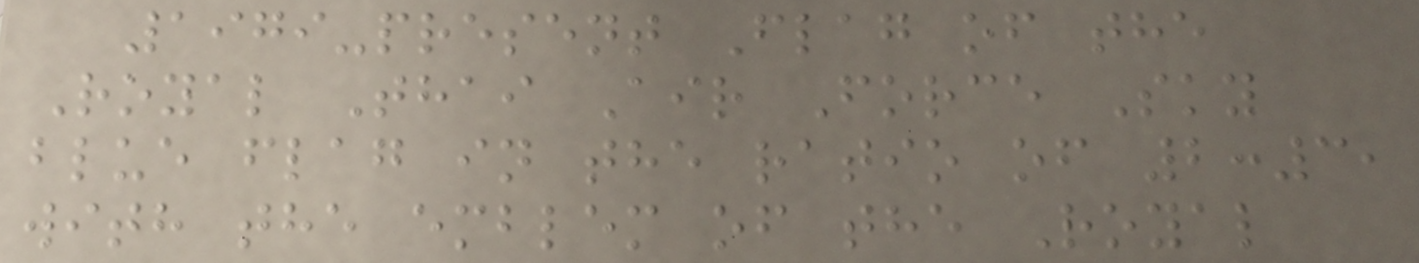1979-present Flag of the
Royal Thai Air Force Sky
blue flag in the ratio of 2:3,
with the emblem of the Royal
